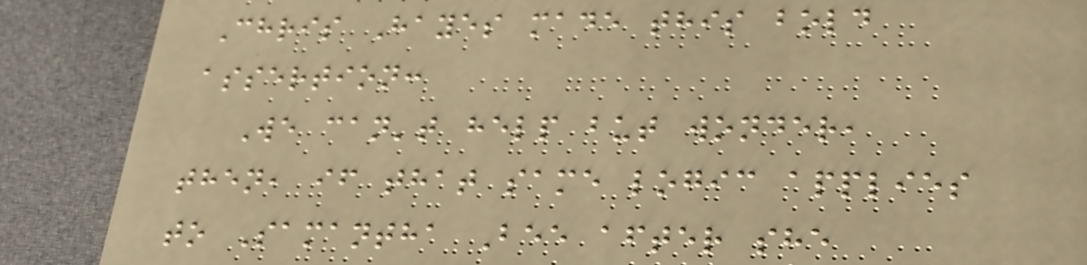Chris Hayes made this bold
assertion:
We can't help but wonder,
then, if that same logic applies
to Samantha Bee after she
